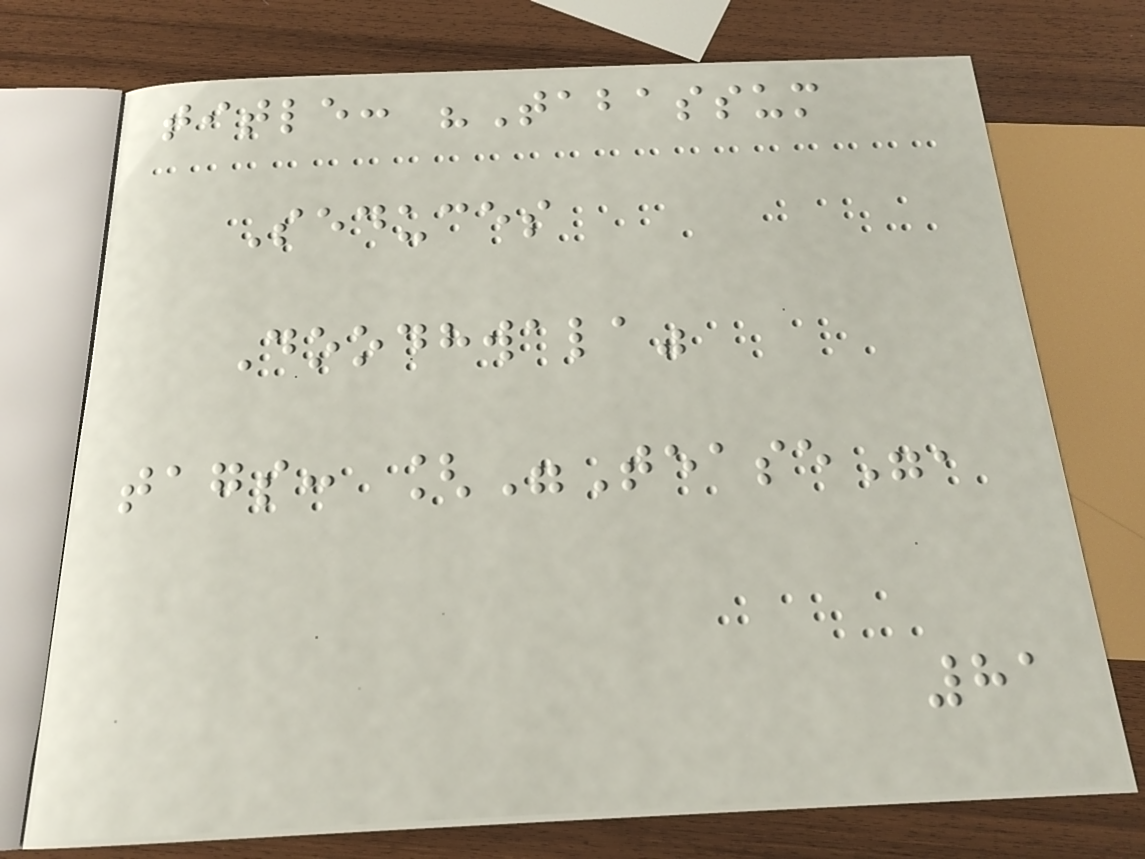title: "Tabassum
Seduces
Doodhwala"
tags: ["Tease",
81
